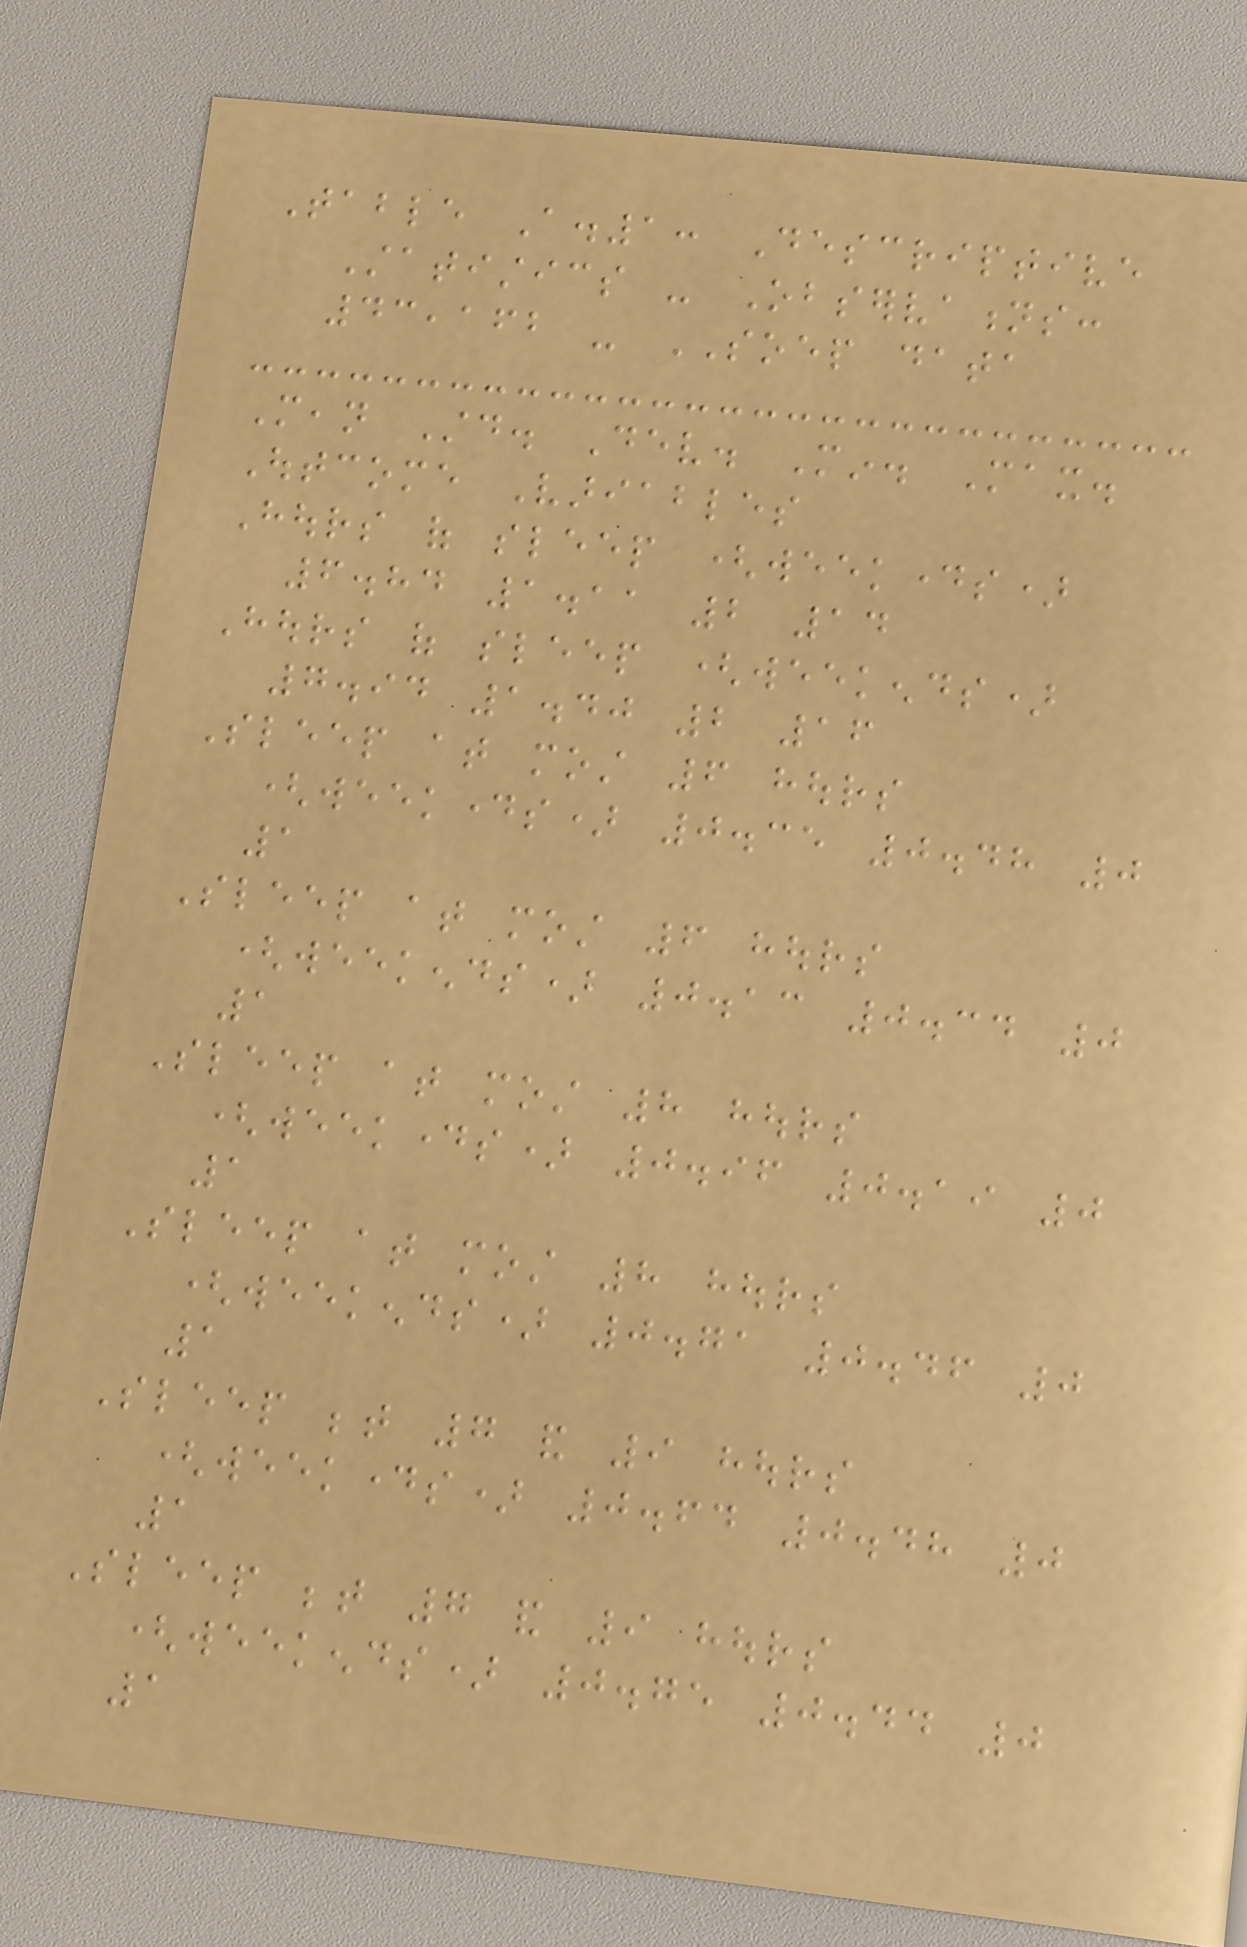Table A.1: Descriptive
Statistics - Observations:
43,162 - SOEP data
Mean Std. Dev. Min. Max.
Outcome Variables
Hours of sleep (weekdays)
6.84 1.11 2 14
Hours of sleep (weekends)
7.94 1.40 2 16
Sleep at most 6 hours
(weekdays) 0.35 0.48 0
1
Sleep at most 6 hours
(weekends) 0.13 0.34 0
1
Sleep at most 8 hours
(weekdays) 0.96 0.19 0
1
Sleep at most 8 hours
(weekends) 0.71 0.46 0
1
Sleep between 7 and 9 hours
(weekdays) 0.64 0.48 0
1
Sleep between 7 and 9 hours
(weekends) 0.75 0.44 0
1
